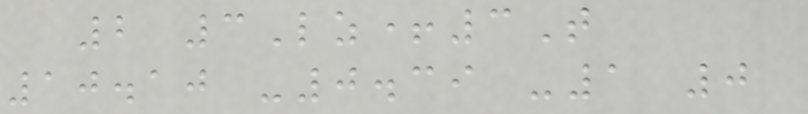2 3Lz+3T
10.10 -0.39 -1 0
